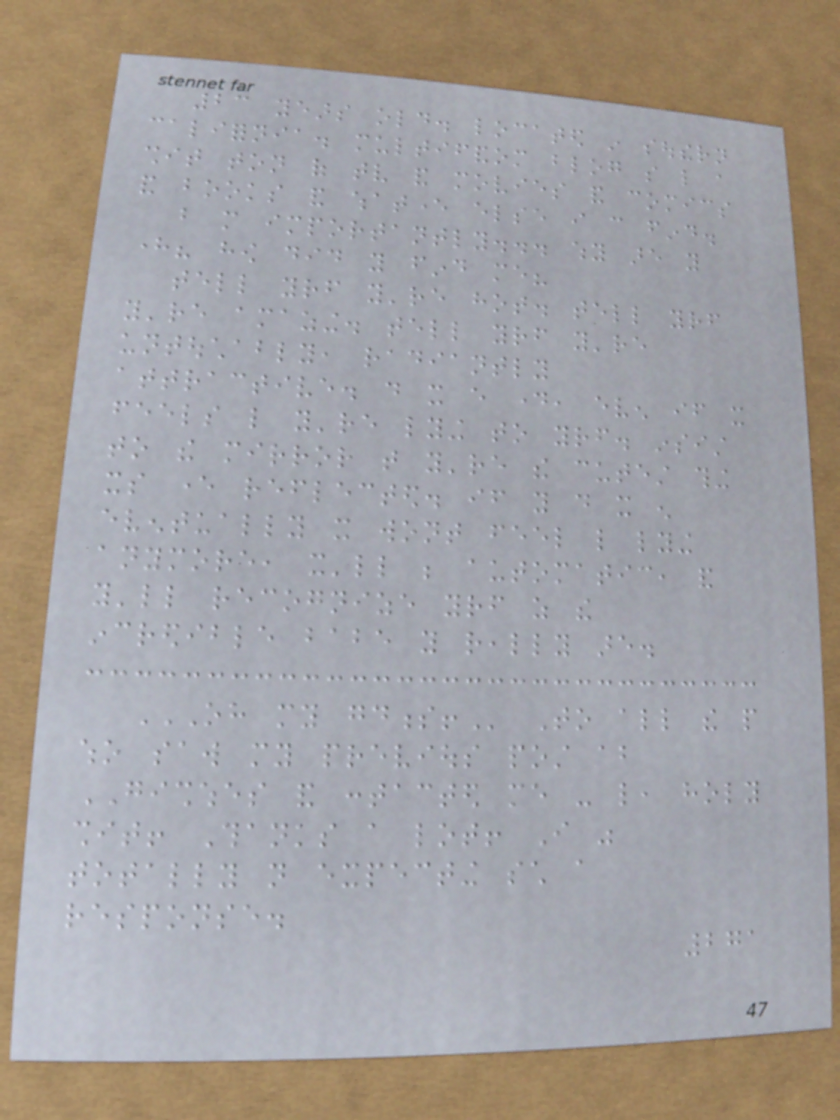23 years old. located in southern
california. multifandom blog so like a
shit ton of tv and movies and comics
and books and whatever else i can find.
but more importantly... why are you
here? how did you find me?
tell yourself you're hot. tell yourself
you're amazing. tell yourself you're
untouchably, radiantly
attractive. do it every day, even if it
feels like you're lying to yourself. insist
to the mirror that you're the cutest thing
its ever reflected. if you do it enough
eventually it wont feel like lying
anymore, it'll be automatic, and
you'll recognize yourself as the
incredible babe you really are.
OH MY GOODNESS! To all the people
who saw my previous post about
GISHWHES and contacted me - like, holy
shit! Thanks a lot! I was
totally not expecting such a
response.
271
